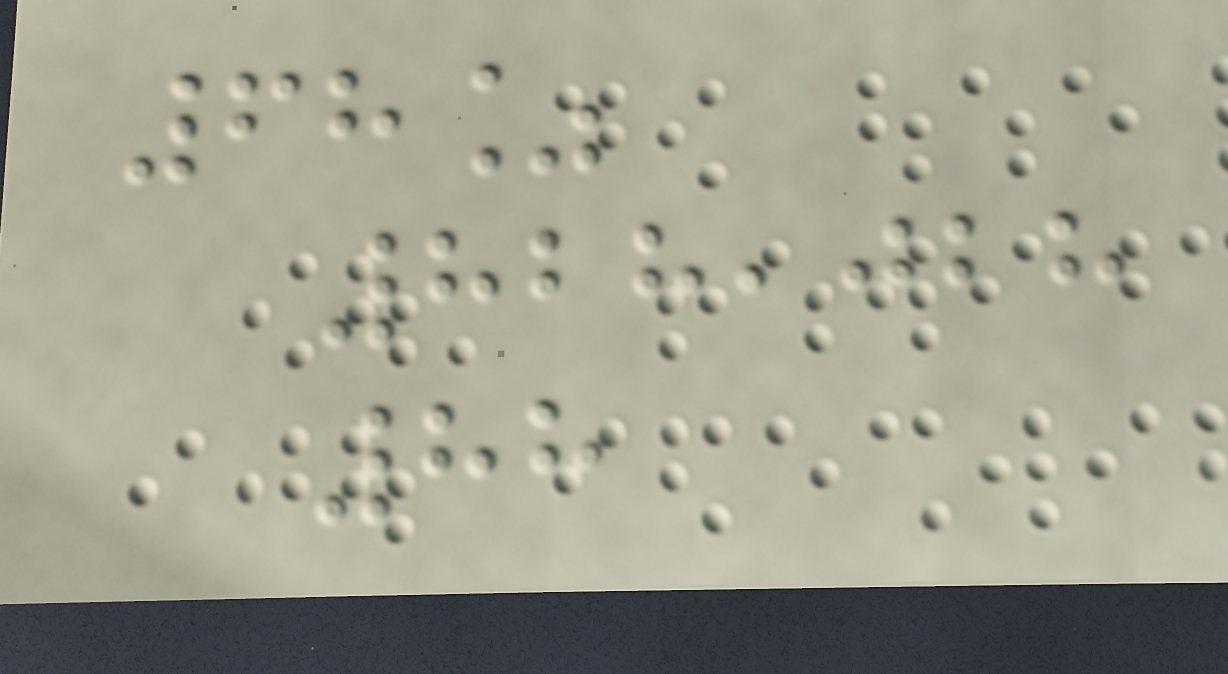68%
828,028
88
